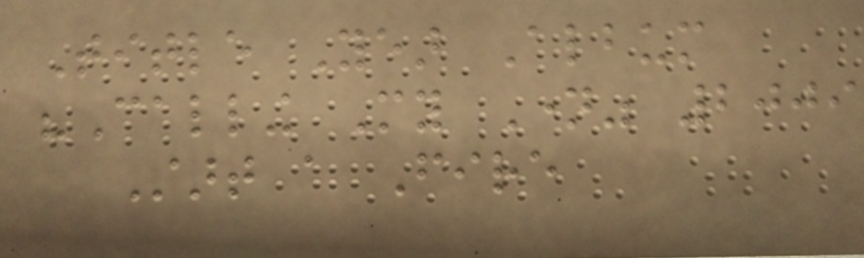Title Year Album
"Calling My Name" 2009
Start a Fire
